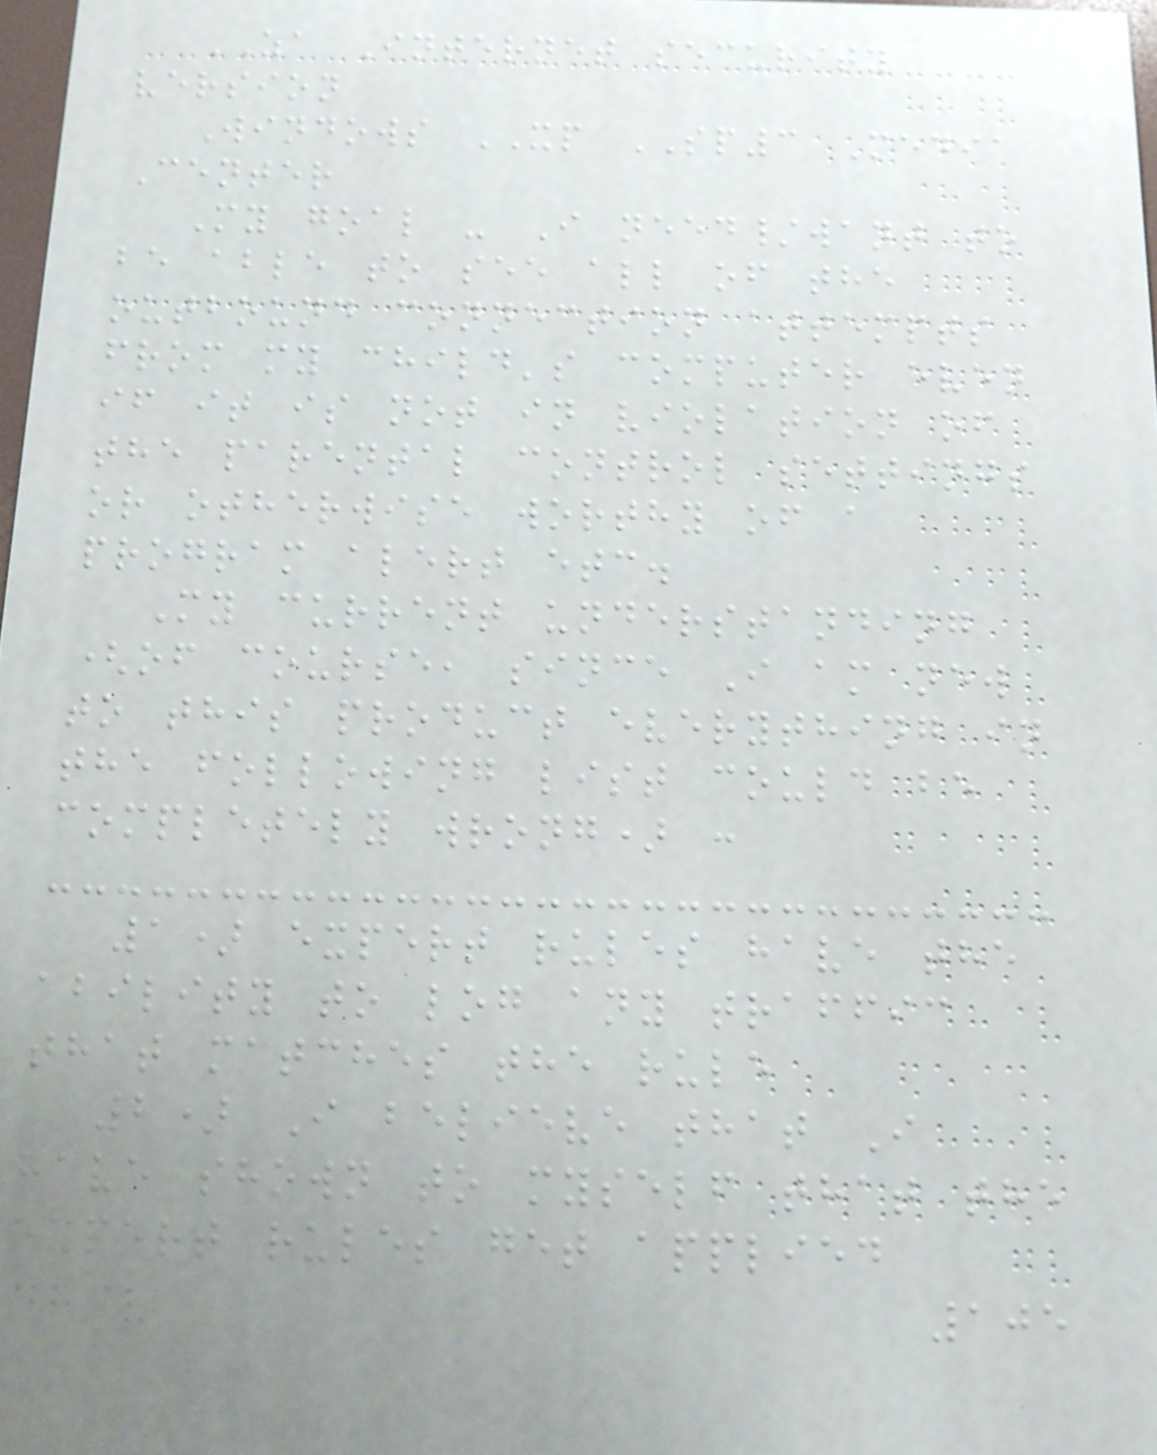ZA Internet security
version
Windows XP SP3 Media
Center
My goal - I need/want to
be able to see all of the
outbound connection attempts
from my child's computer even
if it is not in violation of
the parental control settings
or otherwise worthy of a
program alert etc.
My current understanding
(of course, since I am new
to this product everything in
the following list could be
completely wrong) :
1) expert rules have the
ability to log any traffic
that matches the rule
2) I believe that I
have shown to myself that the
expert rules get applied
105
